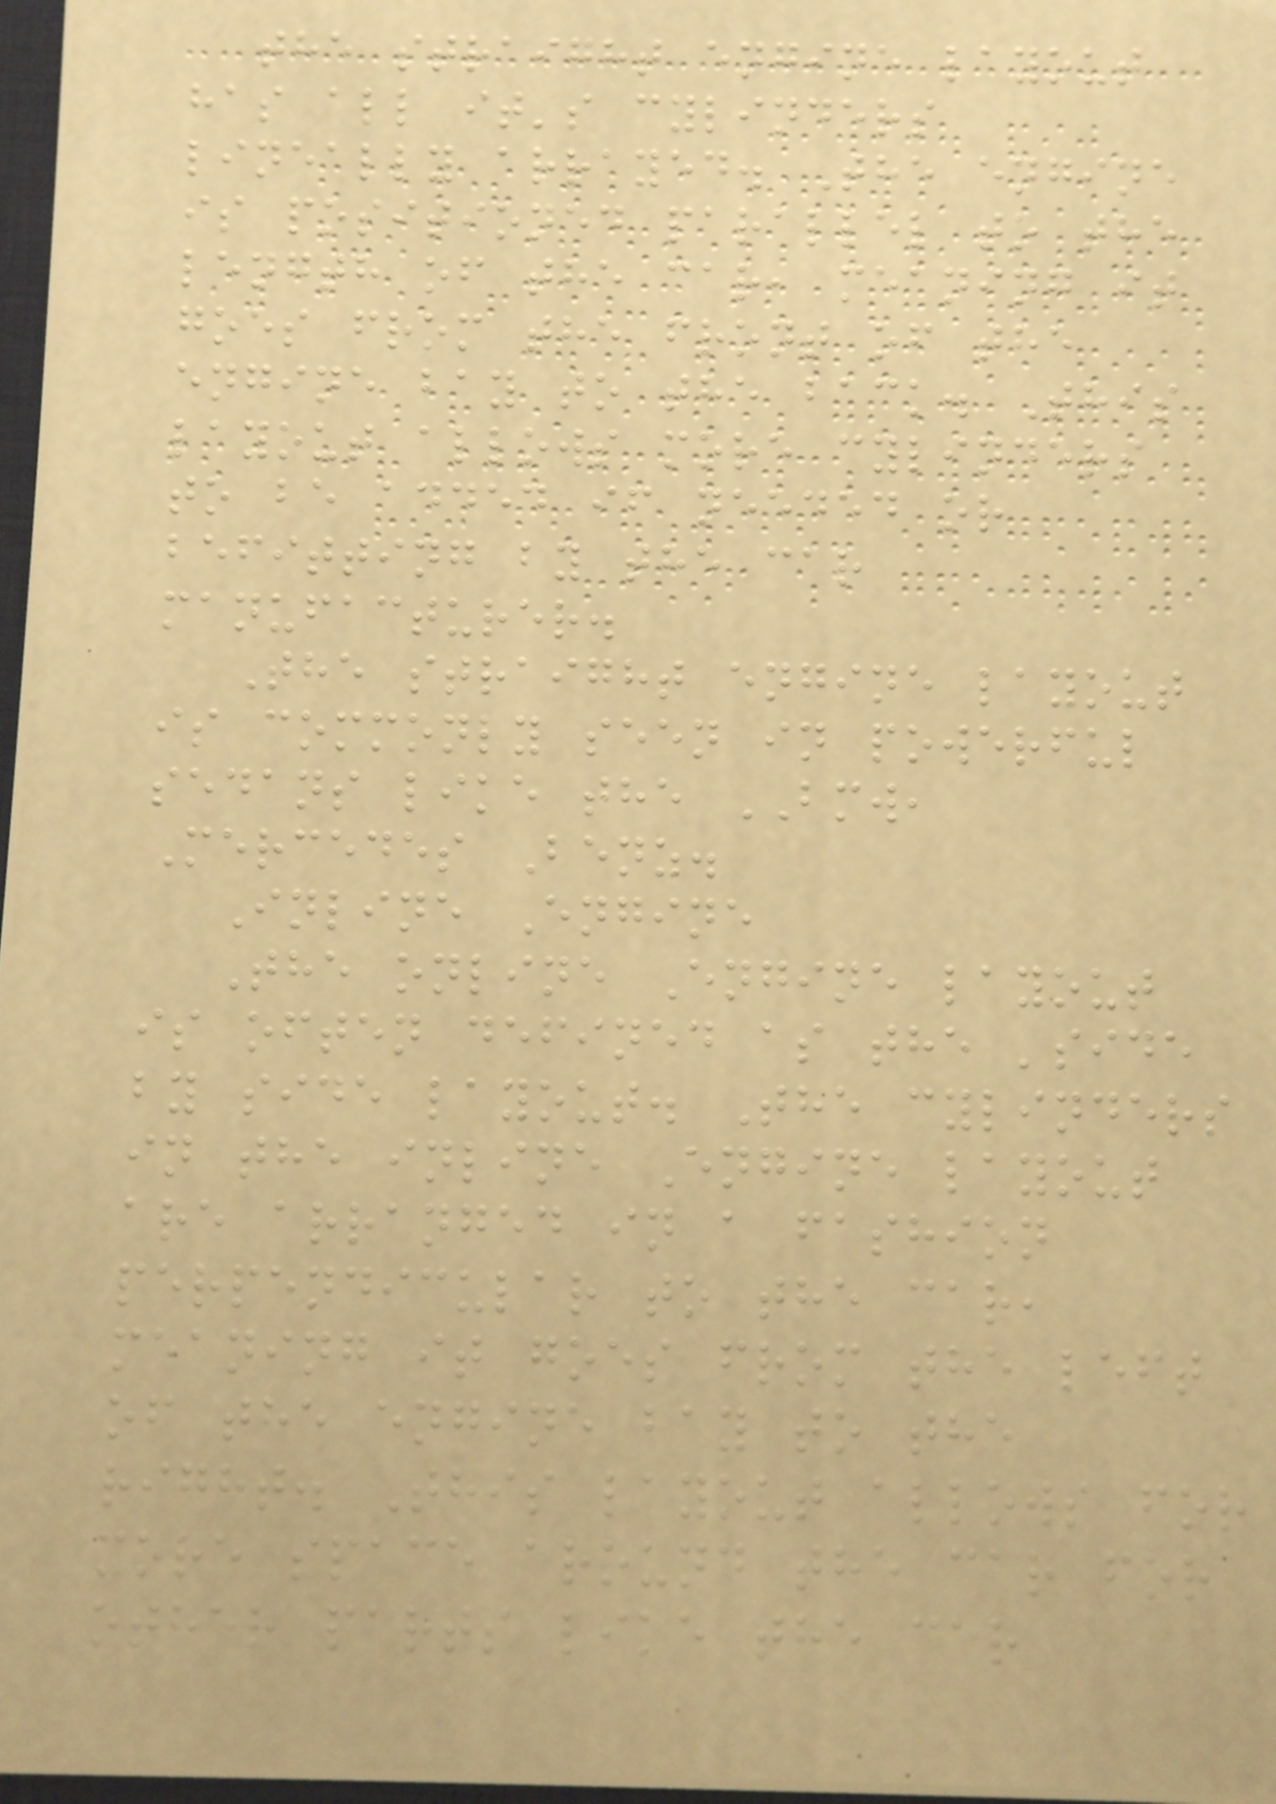the straight engine layout
has all it's cylinders
lineally arrayed. The engine
is positioned parallel to the
length of the car, meaning it
goes from the front of the
engine bay to the back. This
layout allows more cylinders
to be added if needed or
befitting by the car
manufacturer.
The straight engine layout
is commonly seen in powerful
sedans like the BMW,
Mercedes Benz.
Inline Engine
The online Engine layout
is often defined as the 'side
by side layout. The cylinders
in the inline Engine layout
are arranged in a fashion
perpendicular to the car,
meaning it goes from the left
of the engine bay to the
right. This layout allows for
more space around the car for
other parts like the car
